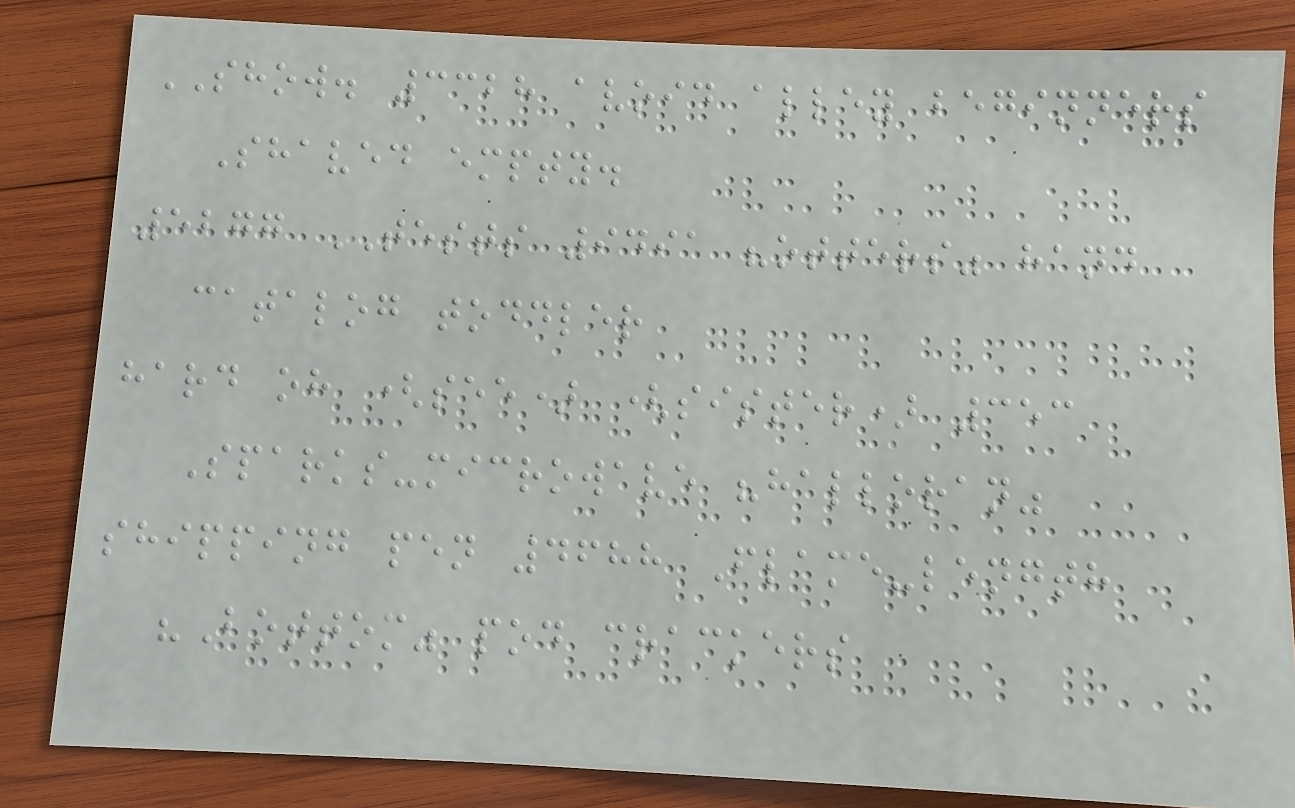SHOW. 3328 avoid alley beginners
Shaved empty.
5277 TESTS 9491 "otters" hand
catalog toddler
hard oh (see) (sister) 353
Sparks-microwave "halloran"
shipping pen 4688 Flame-length
"Bottom" pod crackers
